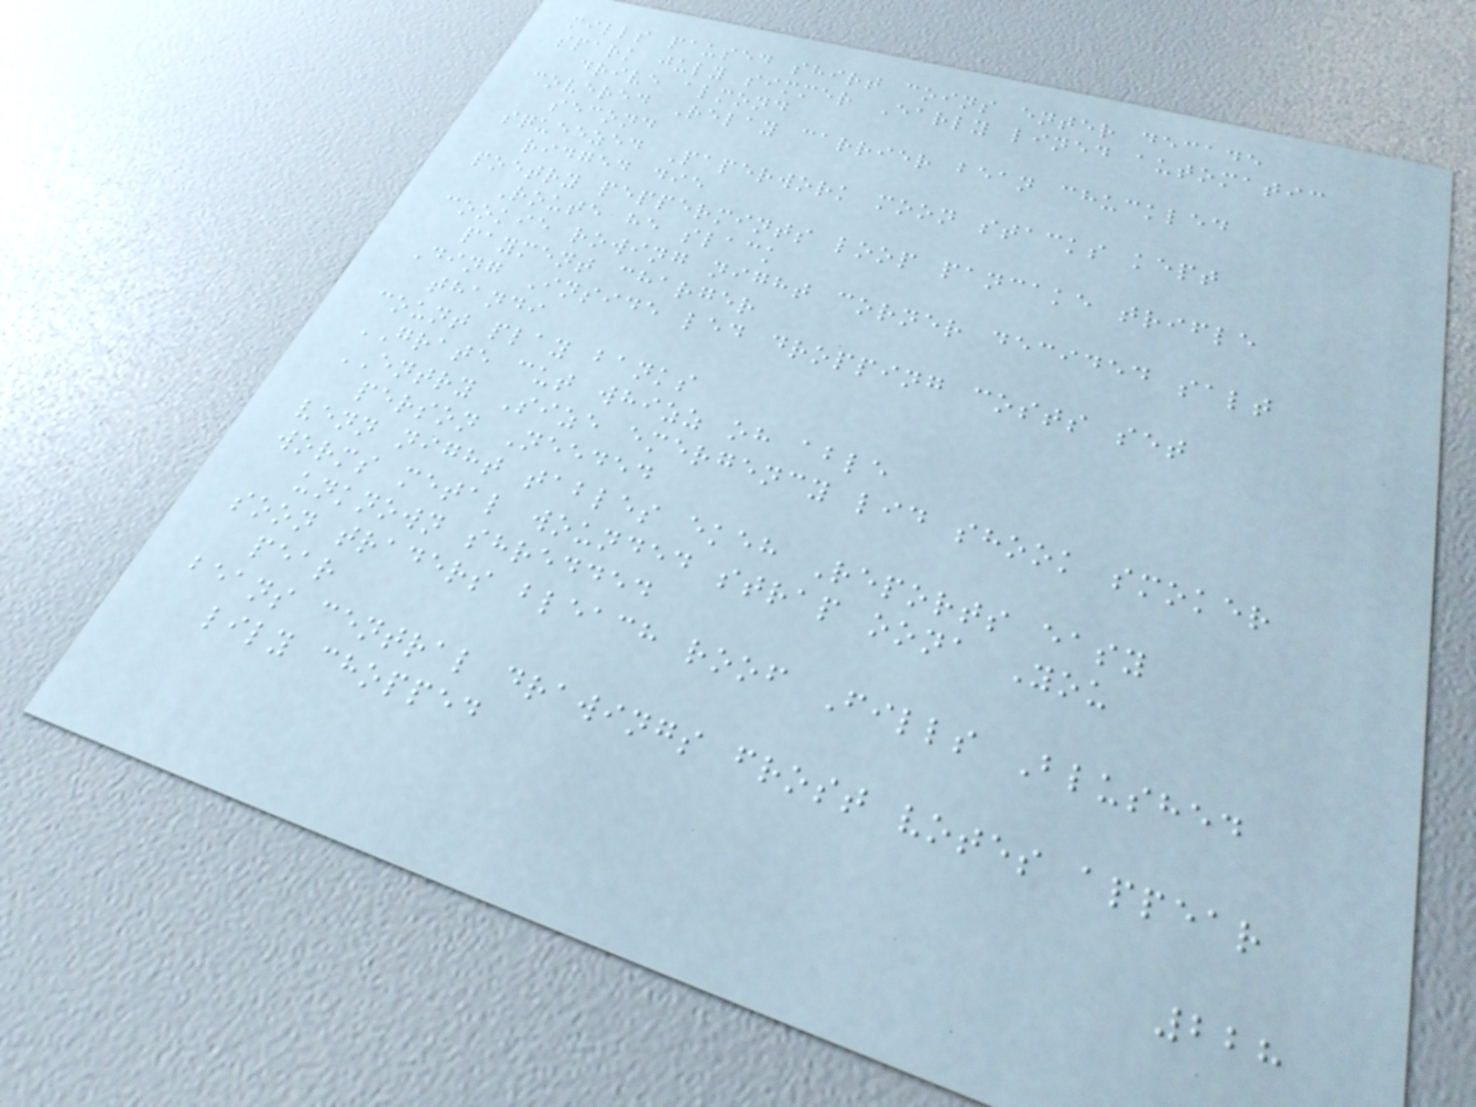mills paused shirt coins enter decade
spark july simmer Early lined automatic
drive almond
covered Relay carrier bean chuckled
second
squeezed Paperwork moon stacks kept
ridged die
poetry peppermints loop pancake trifle
Route he slack
cookie rowing night corner decided salt
payment charger
Ding Inside led dropping costs set
thandi
count play banks
GRATE cut whizz oh able
ENTRY Size emergency lid shook smoker
person Needed
venn night tables ekeh Reports easy
worms metal wounded strap oona You
unknown shredded
soon traders bleach roof Fills Blushed
pear
beans central drawings frost votes appear
lily chopped
228
